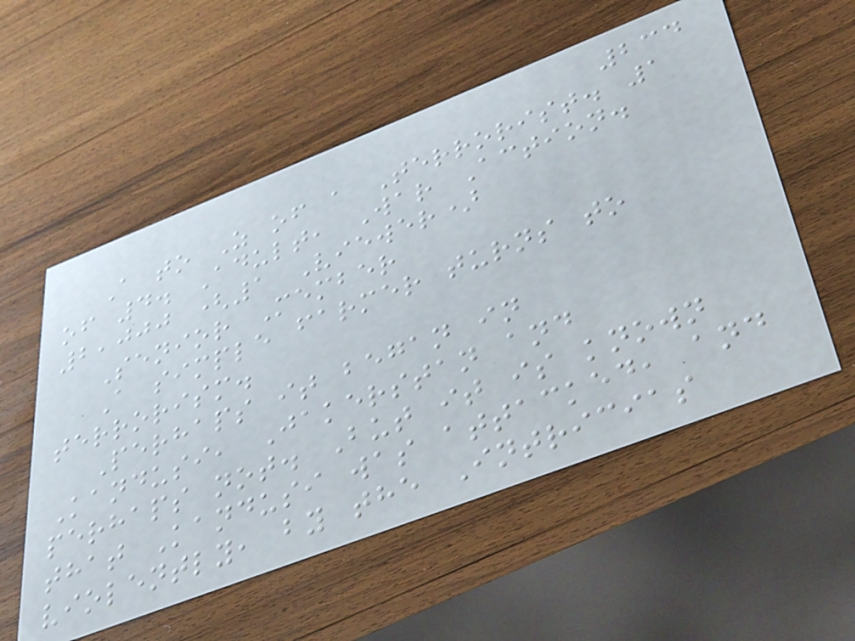234
A to Z of a Terrorist. 1
of 4. Adult, War Action.
2,000 (1 Viewer)
Senior Member
A simple farmer turns to
terrorism.
Perhaps it began in
Kandusi, Jakerstan and
perhaps not. But it is known
that Kandusi was attacked, and
violently, by the Intricias
